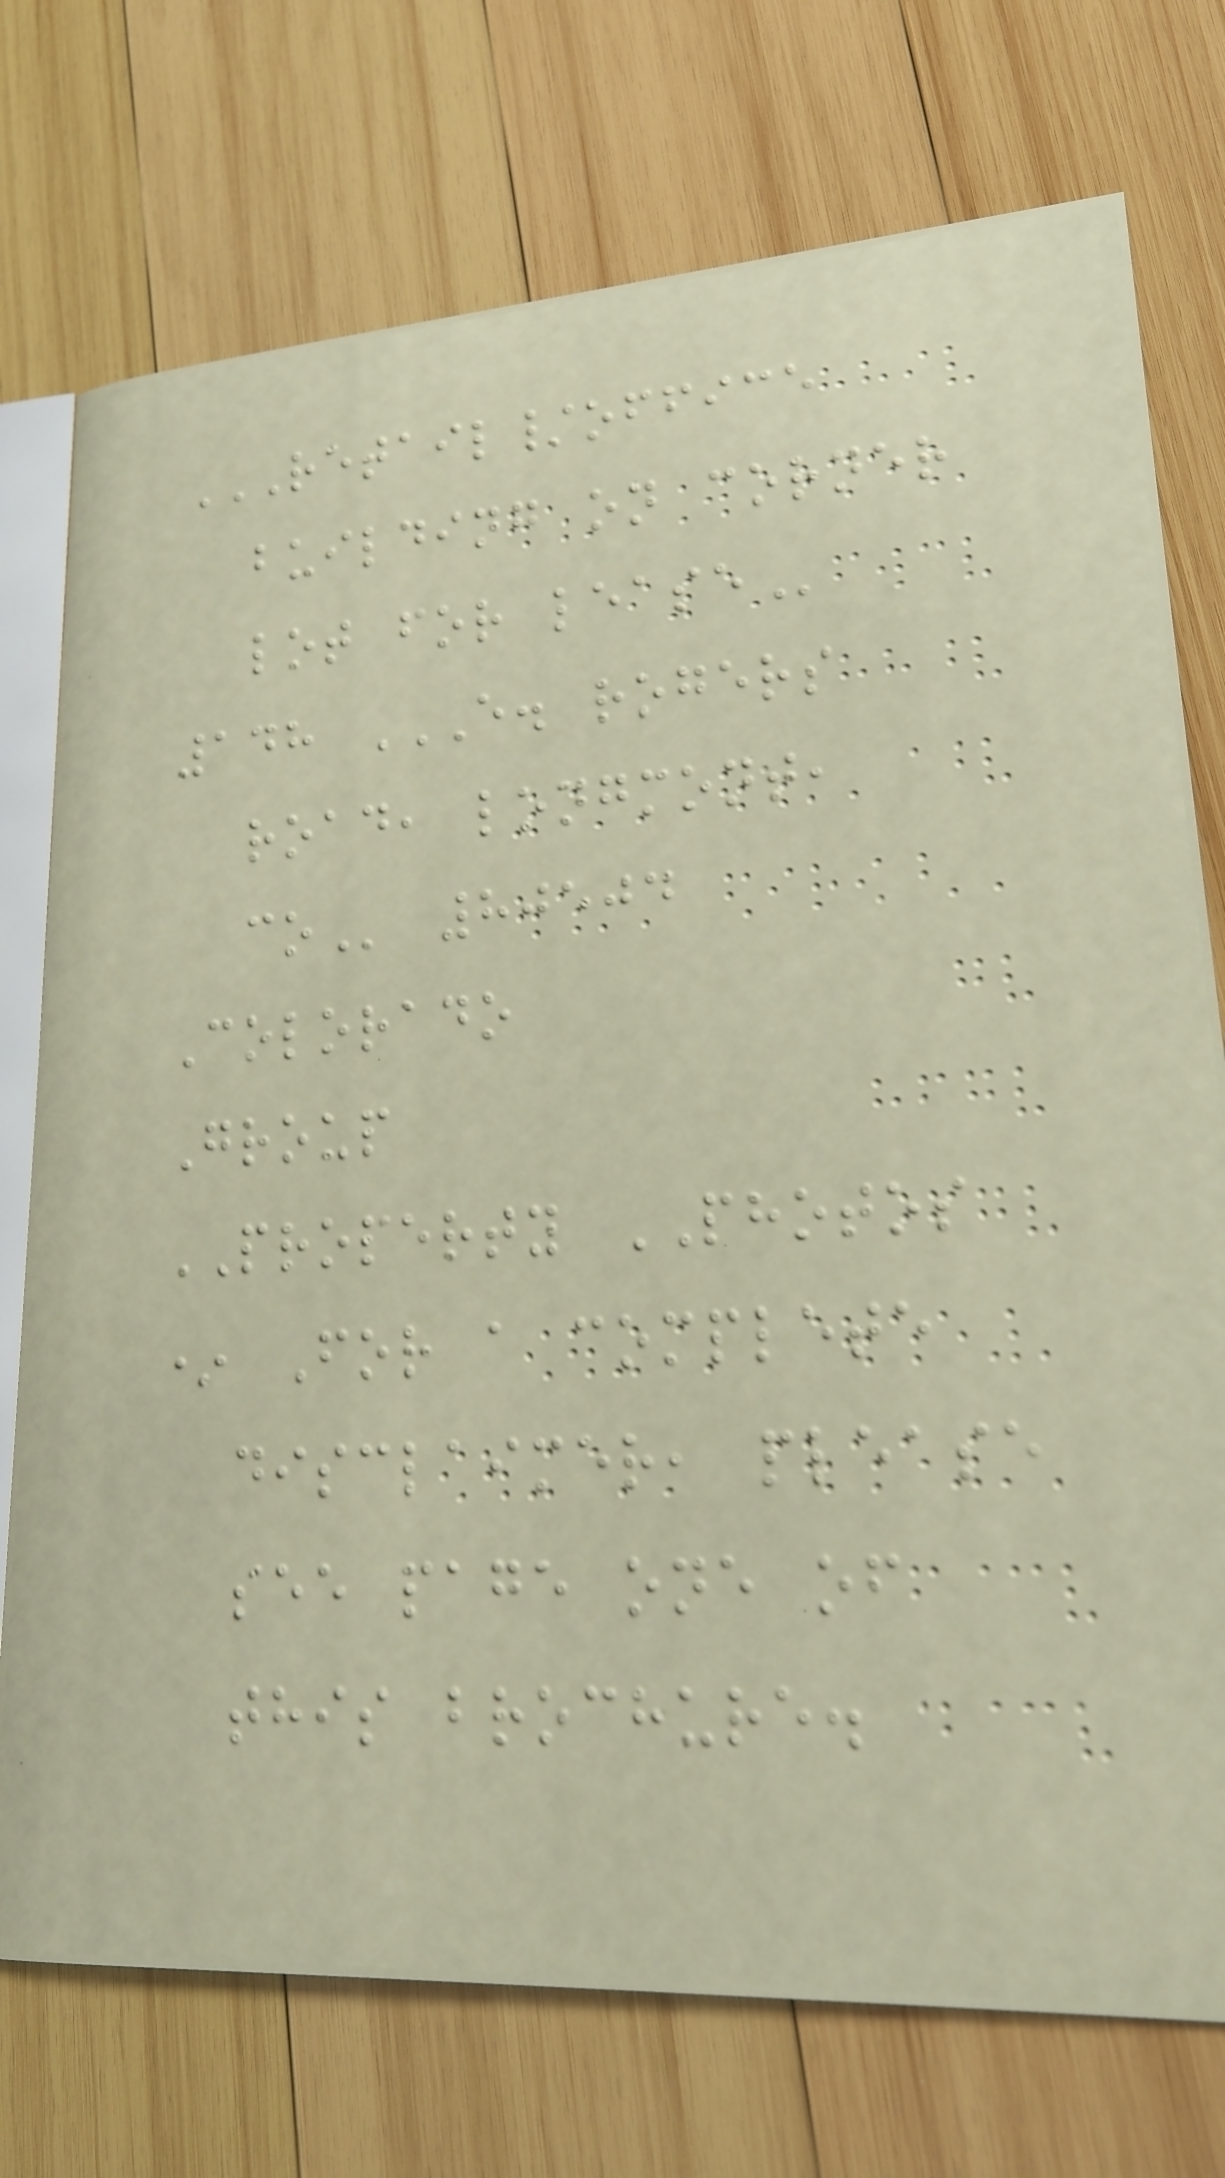RETAIL/OFFICE
BUILDING ON CORNER
LOT FOR LEASE
148 E. ROGERS
ROAD, LONGMONT,
CO 80504
Colorado
Group
PROPERTY PHOTOS
* For a complete
disclaimer, please
see page one of
this brochure.
